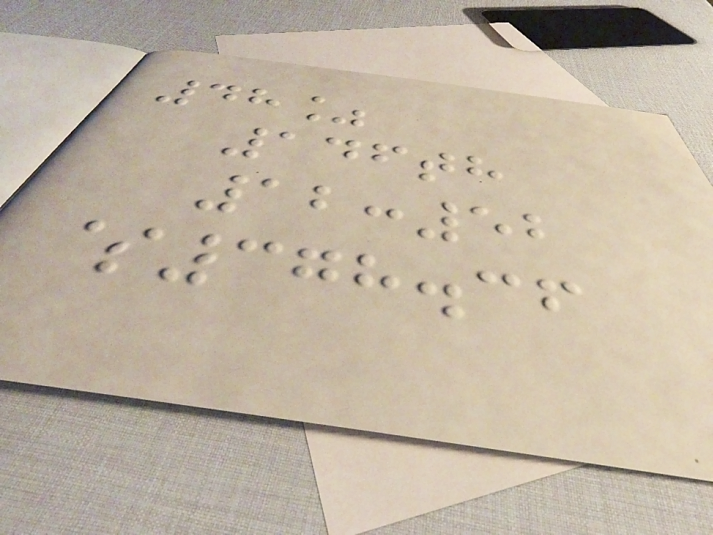48%
146th
12:52
$378.36
